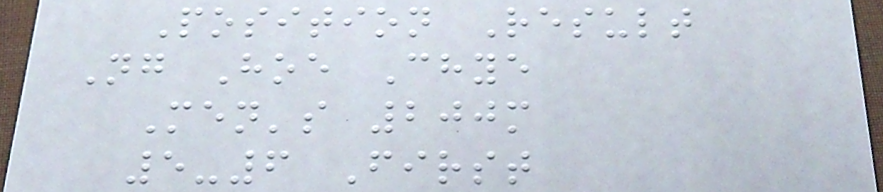Position Result
Ng Hoe Chye
Men's 200m
5-6 First
